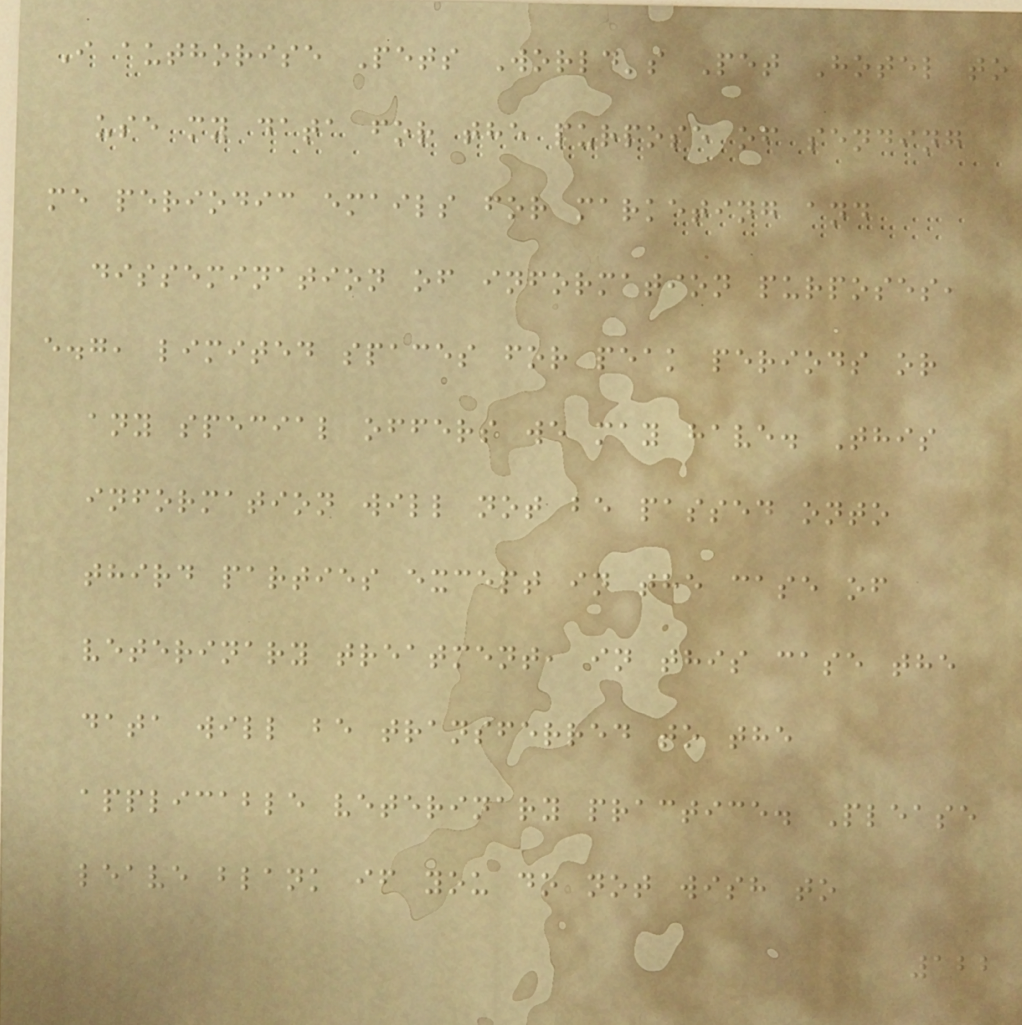I authorise Pets World's Pet Hotel to
use my data for the purpose of sending
me periodic emails for marketing and
dissemination of information purposes,
e.g, limited spaces for peak periods or
any special offers we may have. This
information will not be passed onto
third parties except in the case of
veterinary treatment, in this case the
data will be transferred to the
applicable veterinary practice. Please
leave blank if you do not wish to
122
